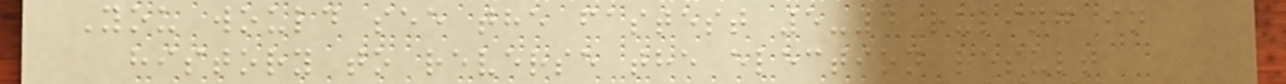You would see the fastest 5-4 ruling in
history to reverse the election result
